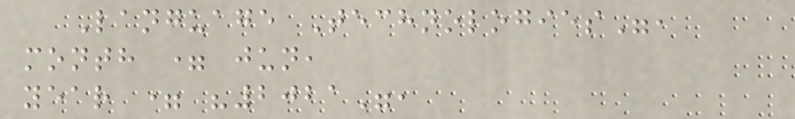Language Technologies",
month = jun,
year = "2021",
